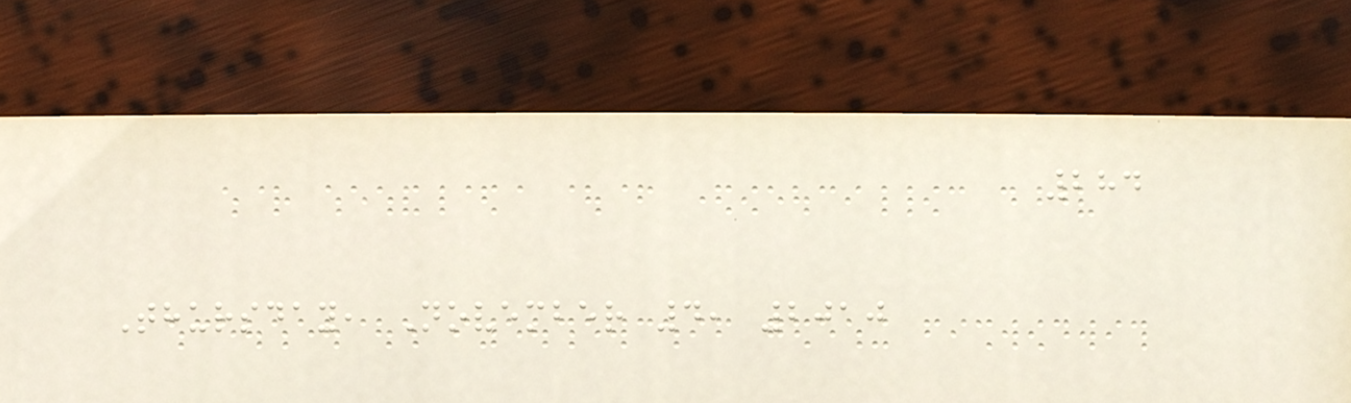284
Thursday, November 4, 2010
